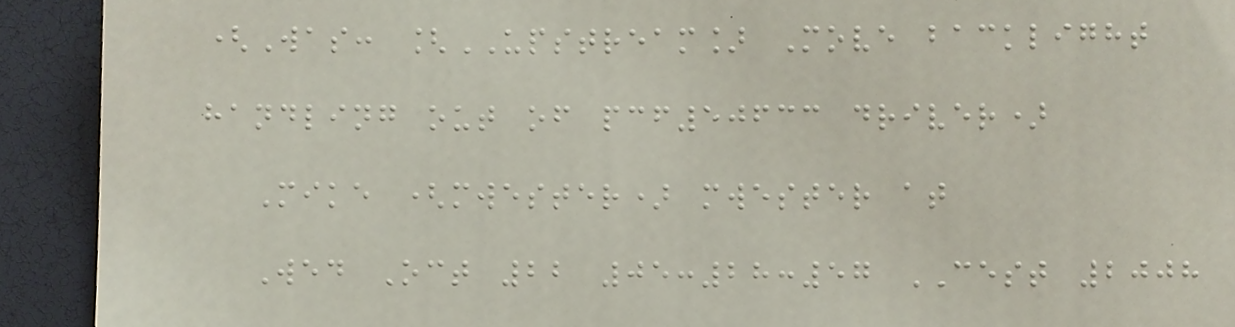(Was: [UPSTREAM] Move backlight
handling out of pcf50633 driver)
Mike (mwester) mwester at
Wed Oct 22 05:28:57 CEST 2008
